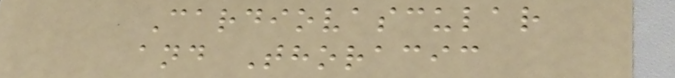Cardiovascular
and Thoracic
